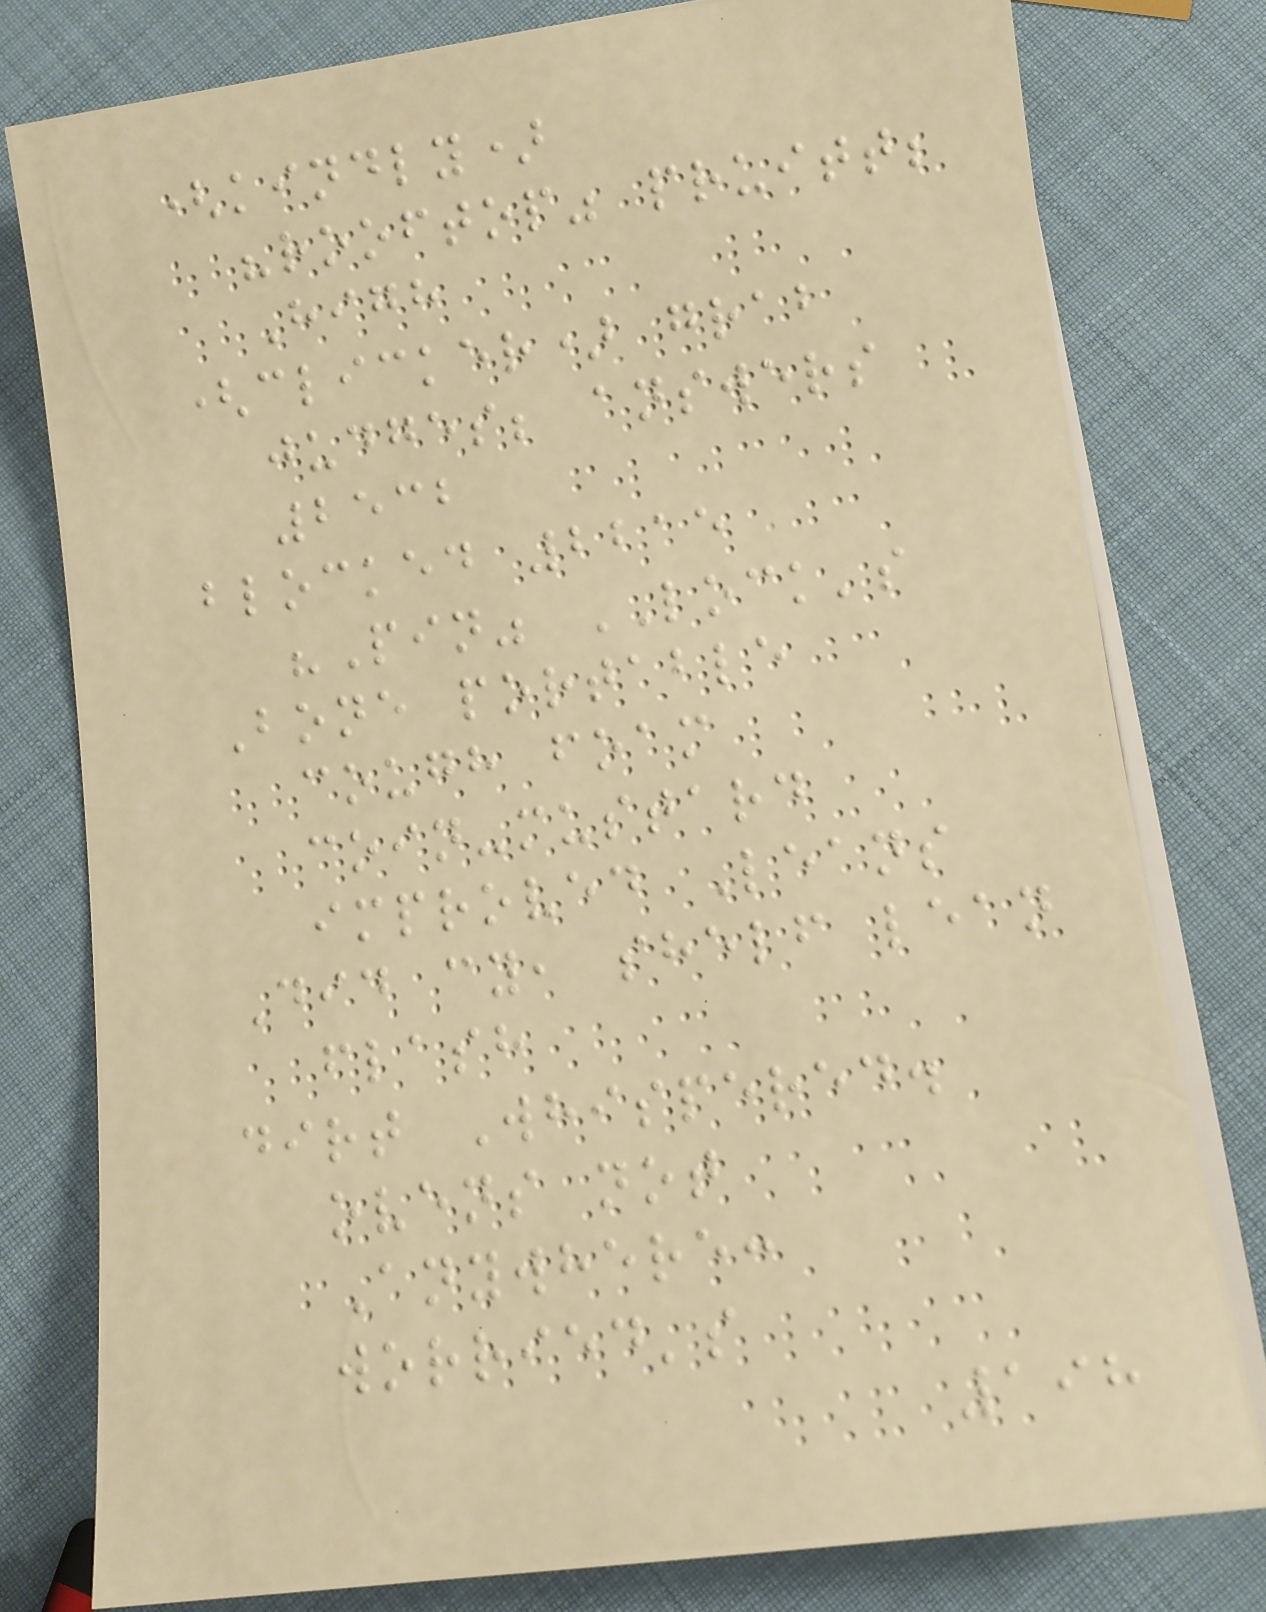(kindly)
"rooftop" pruitt;
High
(clicker) grab
judges; answers
2532
blocked 2215
"Pin" LOCK's
Bone portable
cough foam
coin-mustard
improved Leans
Did cy, shelf lean
flash
dirt Whispered.
ovens not
Anywhere:
worried's
198
